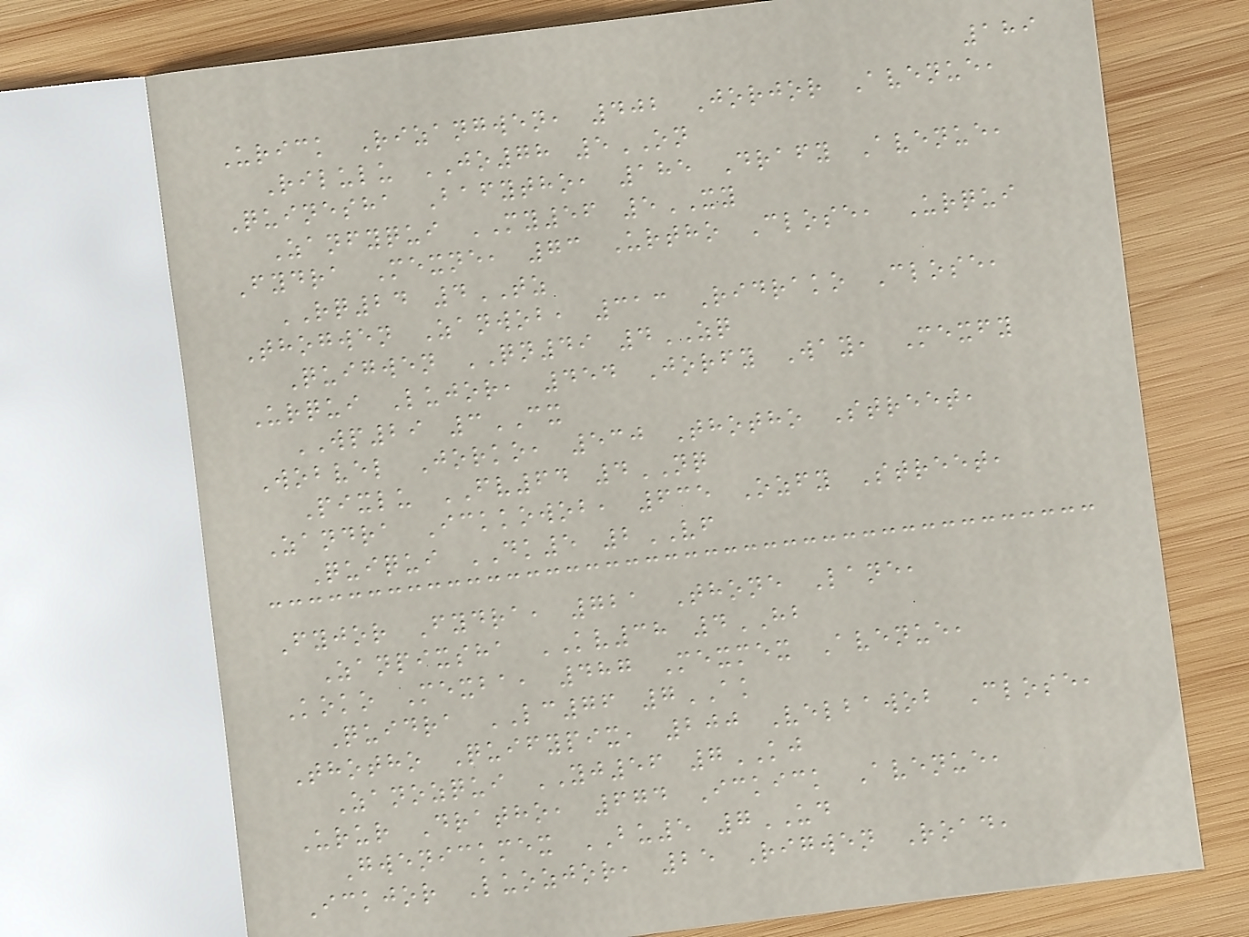189
Urick Rizangwen, 402 Jorjor Avenue,
Rilulu JO78 5ON
Quinesha Bafytho, 185 Drafy Avenue,
Zanfyqui MY56 5XY
Fydra Mexne, 73 Urtho Close, Urqui
RQ24 4TZ
Thogwen Zanwob, 313 Ridrako Close,
Quigwen QN49 4ZQ
Urqui Lujor, 454 Jorfy Way, Mexfy
WP29 3CX
Wobvel Jorko, 530 Thotho Street,
Pixlu FV64 4NQ
Zandra Ickkowob, 635 Ozfy Street,
Quiqui DK5 2VF
Fyjor Fydra, 721 Thone Lane,
Zanpixsha KV38 4HB
Koko Mexba, 487 Mexmex Avenue,
Quidra LC76 7AK
Thotho Quifypix, 200 Velbawob Close,
Zanozqui YJ56 7KJ
Urur Dratho, 674 Ickick Avenue,
Gwenickmex BU5 7UD
Ickjor Luozjor, 25 Rigwen Road,
